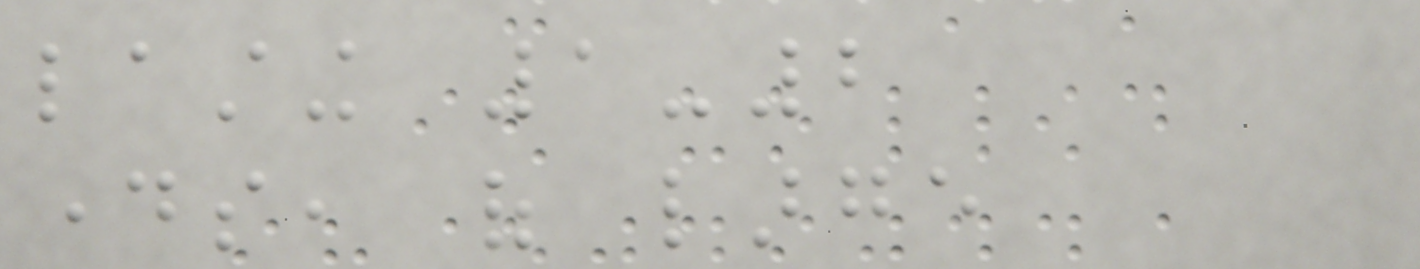lasting 1-2
days, of large
